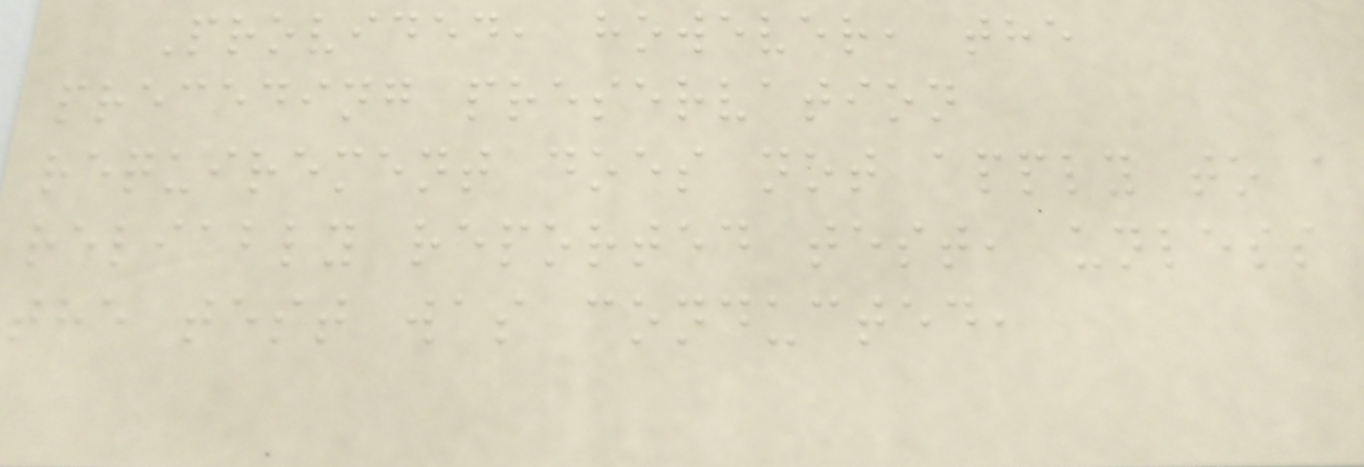Provided, however, the
preceding preservation
requirement does not apply to a
reliably reported test, unless
the test was conducted,
